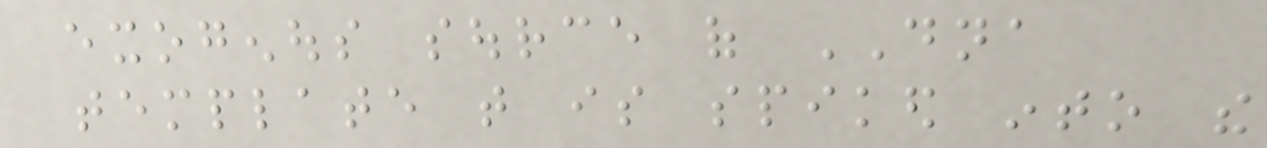exogenous source of DNA
template that is spiked into the
